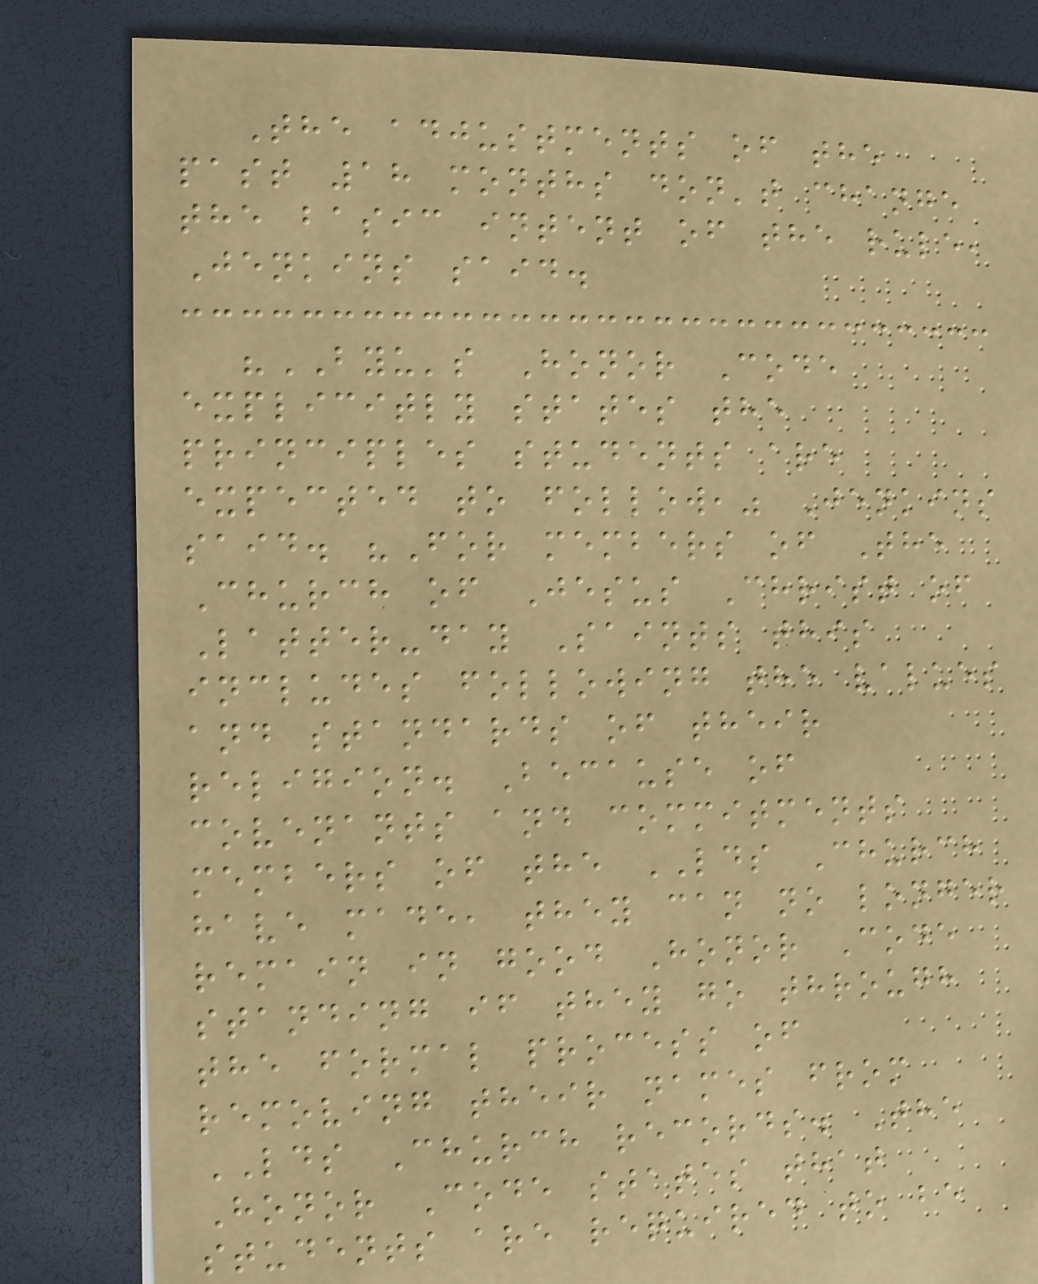The adjustments of the
past 18 months don't change
the basic intent of the rule,
Jenkins said.
"BYU's Honor Code
explicitly states the
principles students are
expected to follow," Jenkins
said. "For members of The
Church of Jesus Christ of
Latter-day Saints this
includes following the values
and standards of their
religion. Because of
covenants and commitments
members of the LDS Church
have made, they can no longer
remain in good Honor Code
standing if they go through
the formal process of
removing their names from
LDS Church records. The
Honor Code states that
students are required to be
